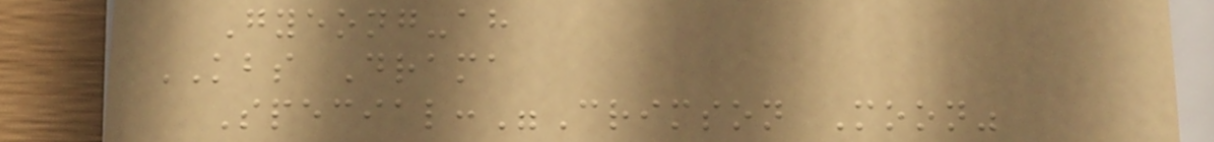Gyeong-ah
KBS Drama
Special:"Crimson Moon"
